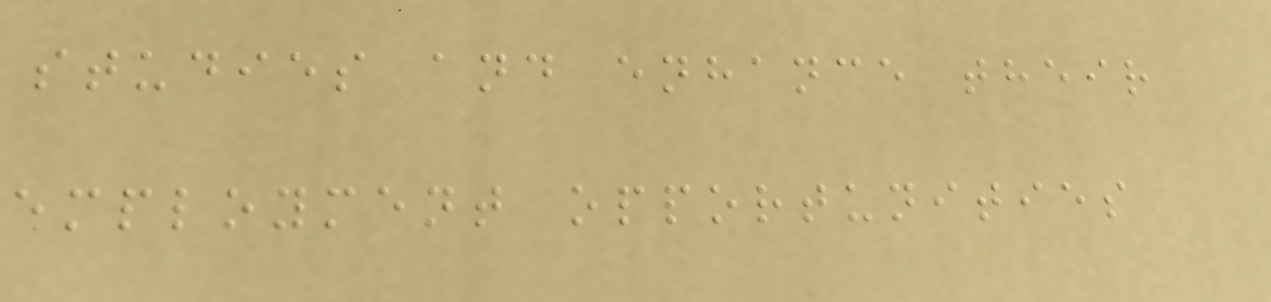studies and enhance their
employment opportunities
